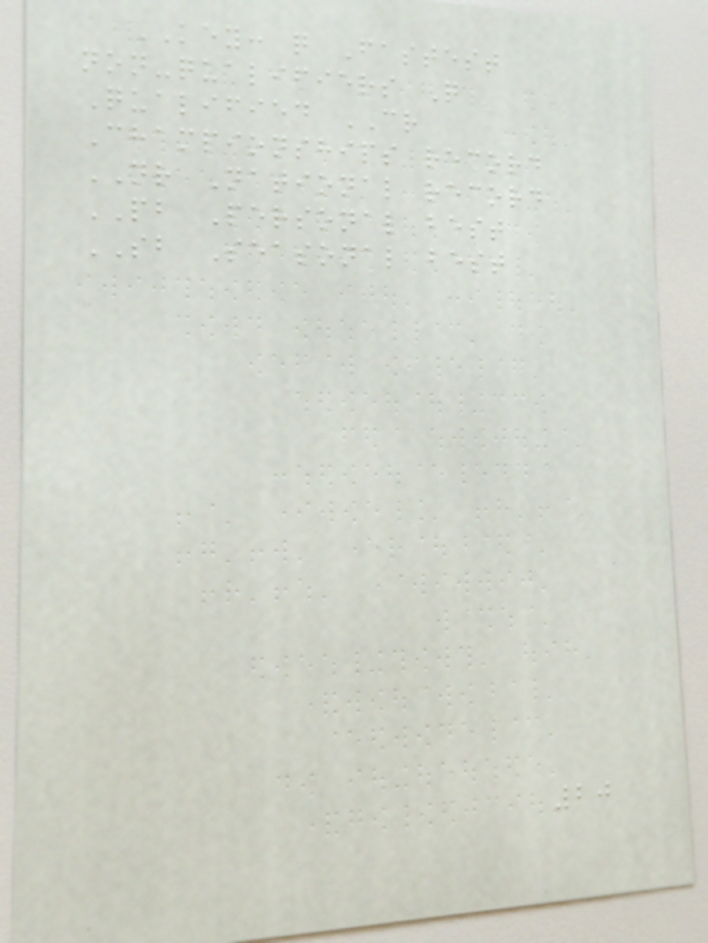KEY: q Fastest
non-qualifiers Q
Qualified CR
Championships record
NR National record
PB Personal best
SB Seasonal best
20
